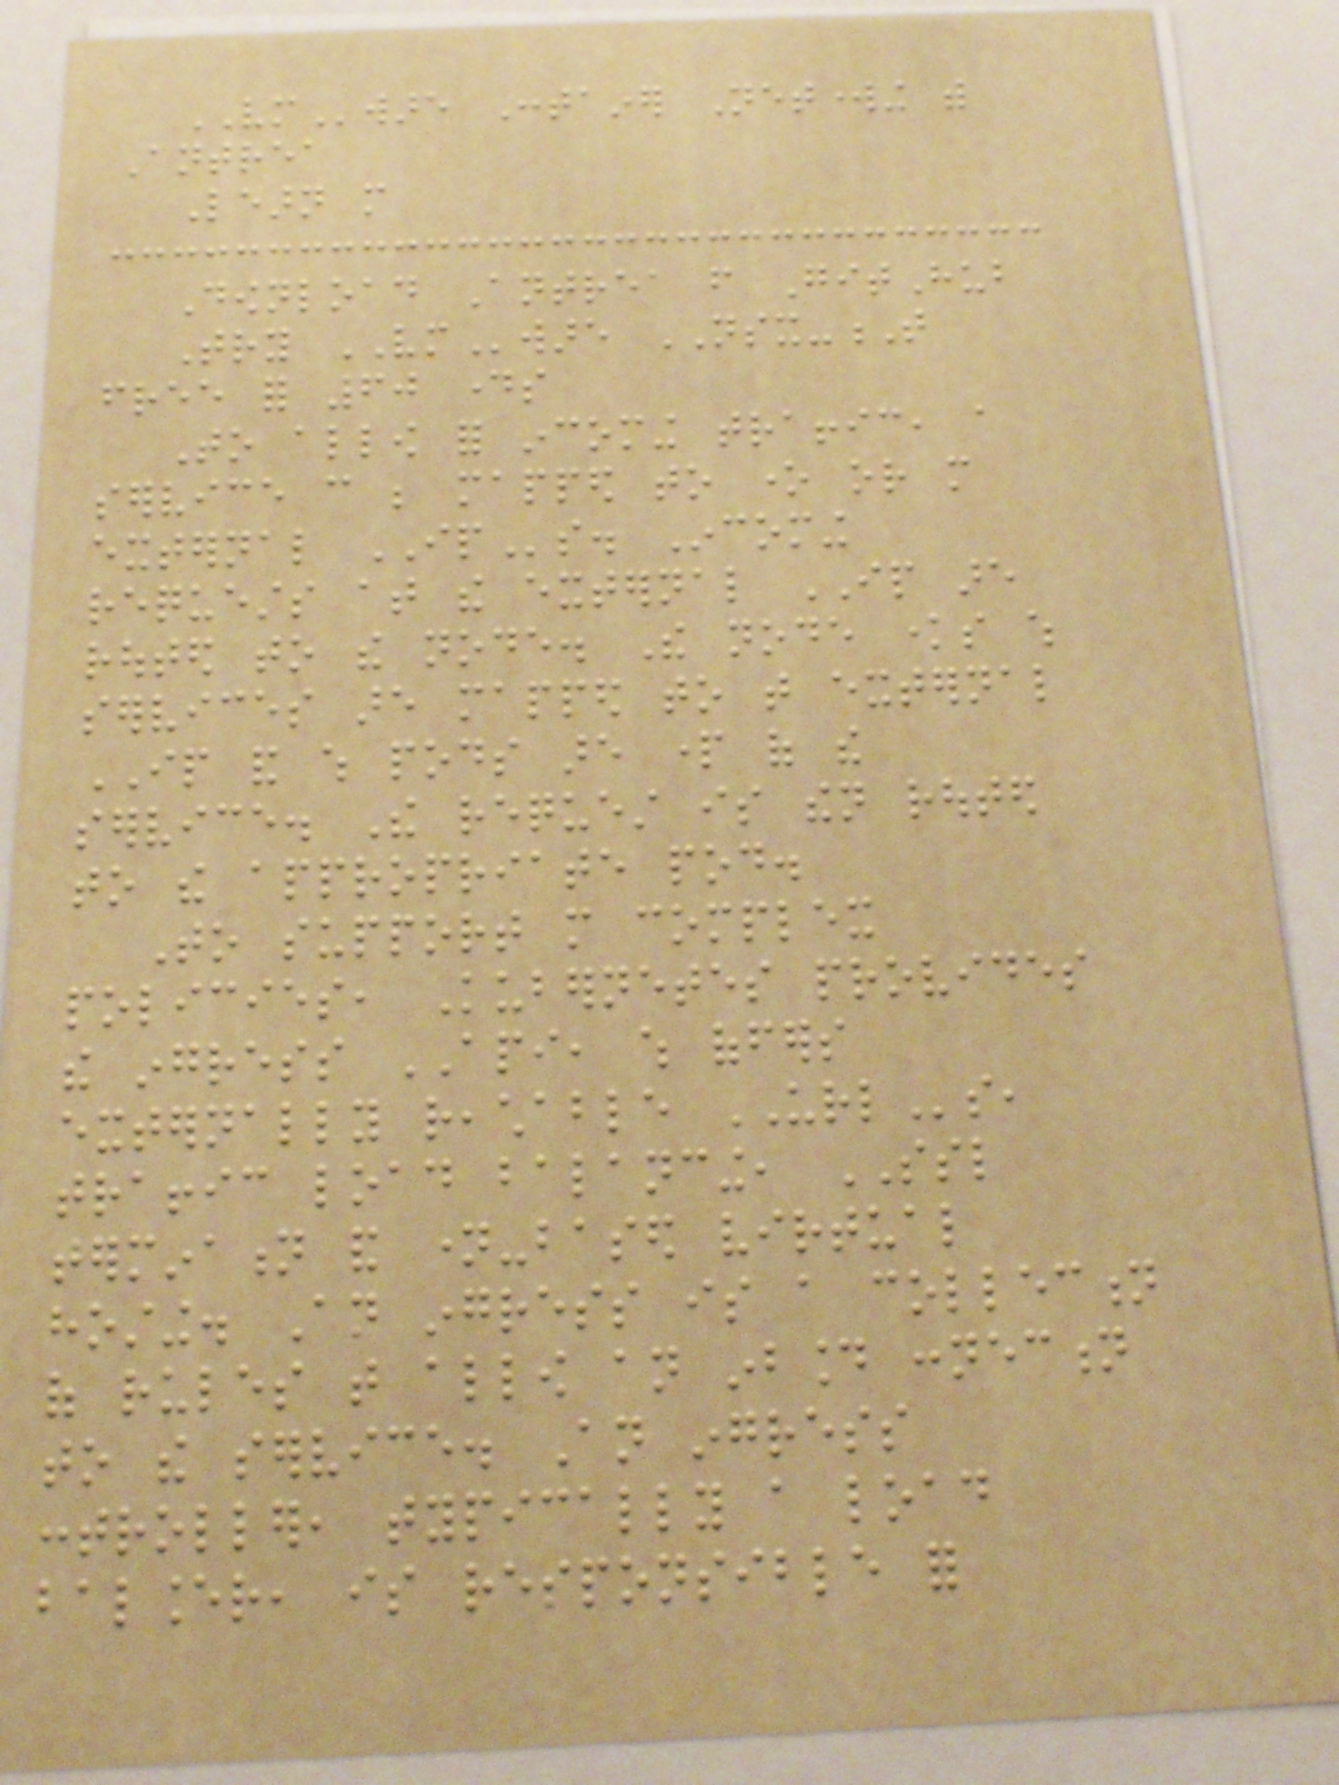VMware Container Networking with
Antrea
Learn more
Download Antrea from GitHub
Try VMware NSX-T
free for 60 days
To allow for incoming traffic, a
service can be mapped to one or more
external IPs. Incoming
requests at the external IP are
routed to the node. The node knows which
services are mapped to that external
IP and which pods are part of the
service. The request is then routed
to the appropriate pod.
To support more complex
policies, Kubernetes provides
the ingress API, which offers
externally reachable URLs,
traffic load balancing, SSL
termination and name-based virtual
hosting. An ingress is a collection
of rules that allow an inbound connection
to the service. An ingress
controller, typically a load
balancer, is responsible for
